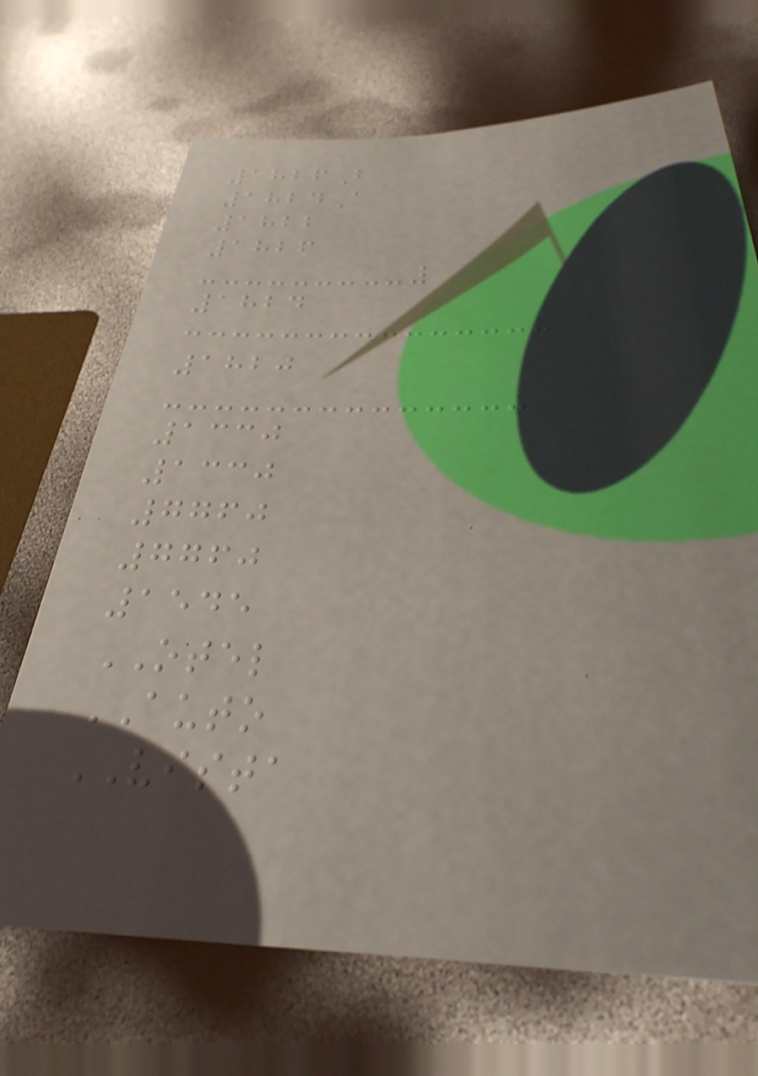1826B
1824A
1822
1826
1824
1820
1330
1330
7760
7760
1545
OTEL
AUTO
VISTA
